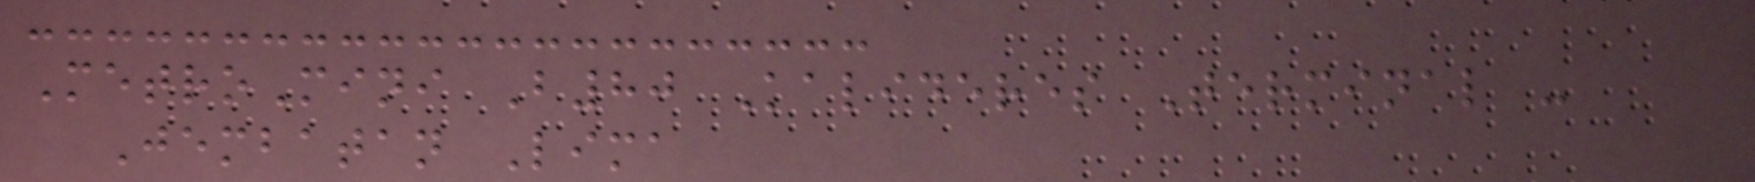MetroMini B80 Kalideres Terminal -
Jembatan Lima
